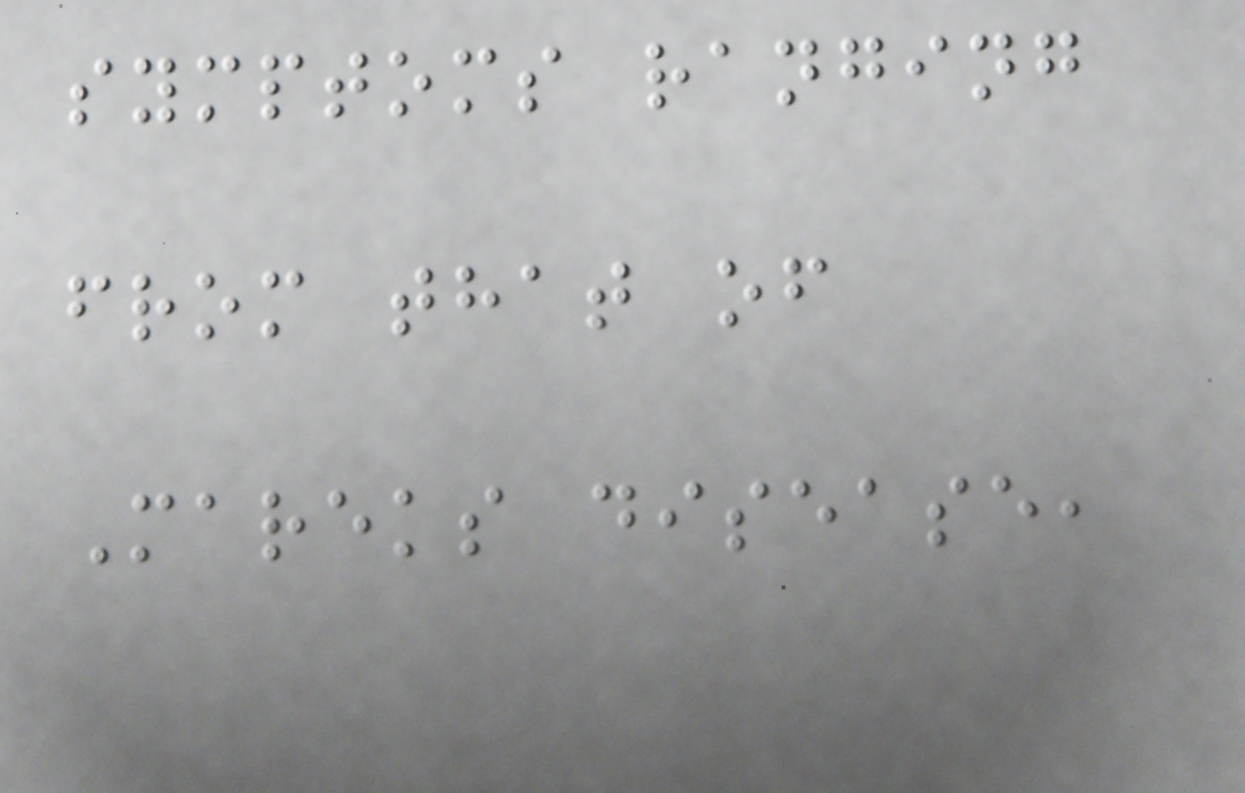symptoms ranging
from that of
Mareks disease,
